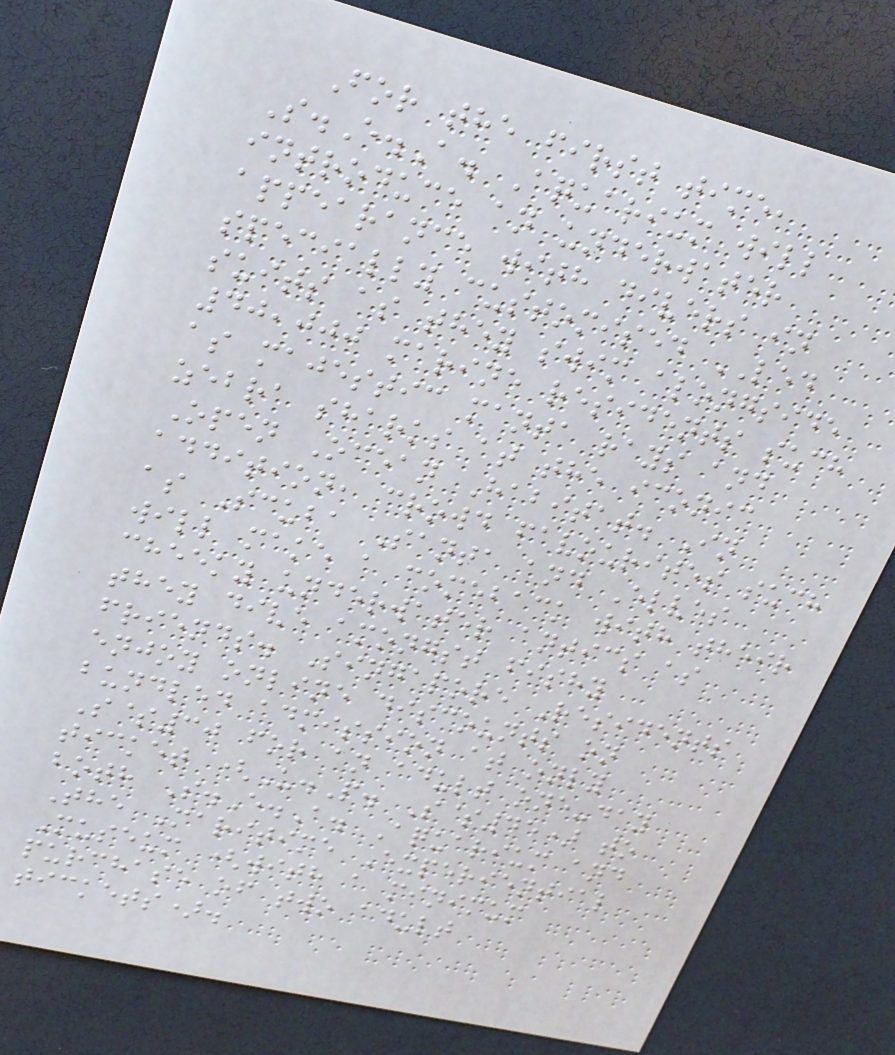For the first time,
S.E.A. Aquarium will
introduce an underwater
appearance with divers in
specially customised LED
suits as they swim alongside
40,000 marine residents such
as majestic manta rays and
zebra sharks at the iconic
Open Ocean Habitat. In
addition, crowd favourites such
as Scuba Santa and Elves
will make a comeback with their
cheeky underwater antics as
they dive amongst fishy
friends. Singapore Residents
enjoy online discounts on
bundled admission at only
S$30 for an adult one-day
ticket (U.P. S$45) to
both S.E.A. Aquarium and
The Maritime Experiential
Museum (with a minimum
purchase of two adult
tickets).
